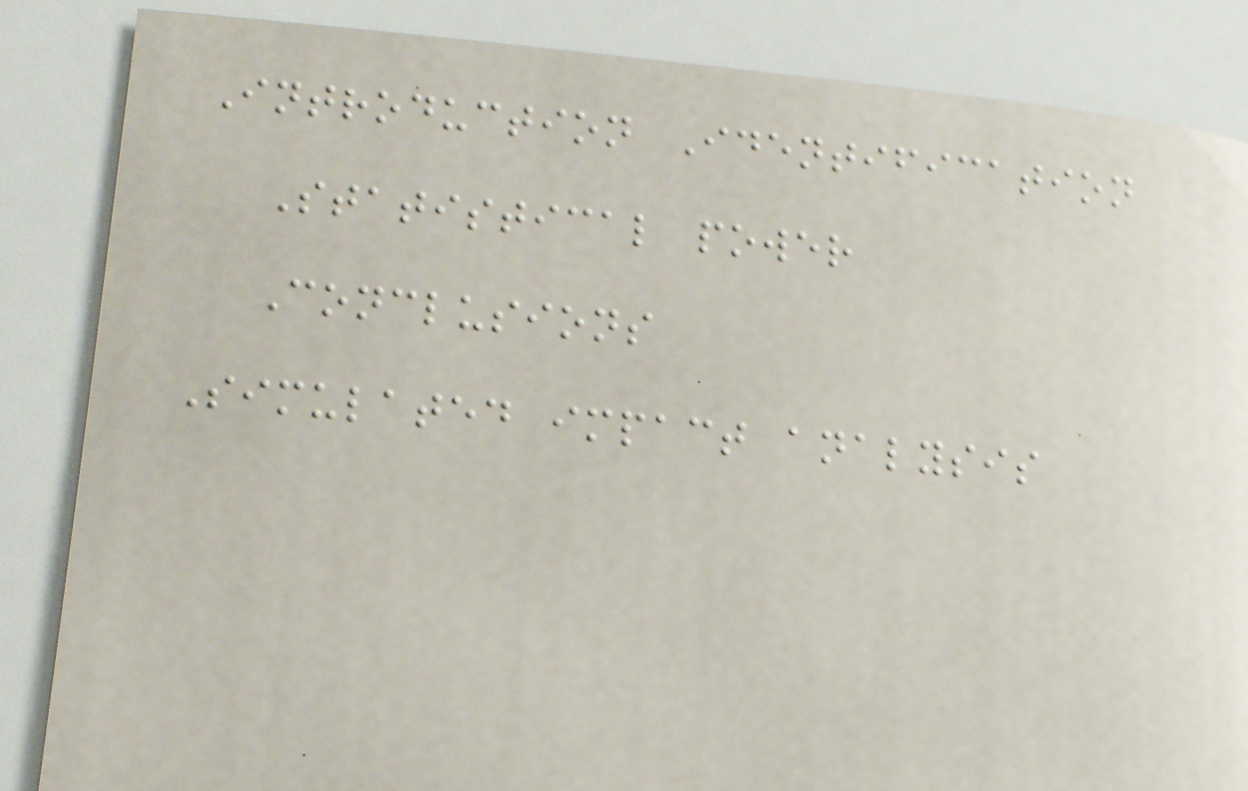Introduction Identification
Statistical power
Conclusions
Simulated impact analysis
